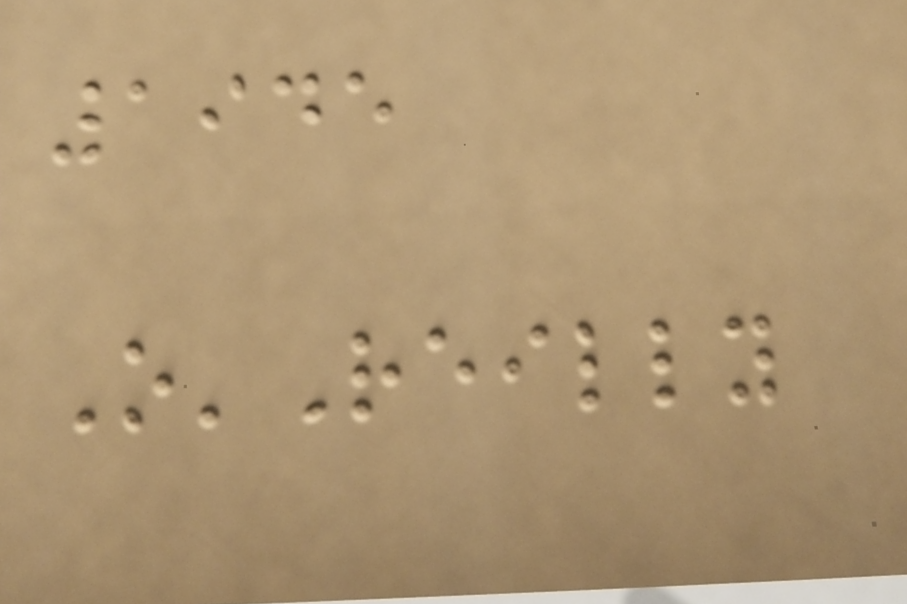1945
O'Reilly
